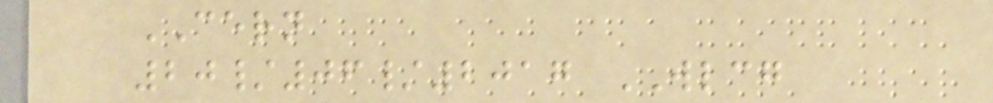CERN
20/06/2017 WLCG
